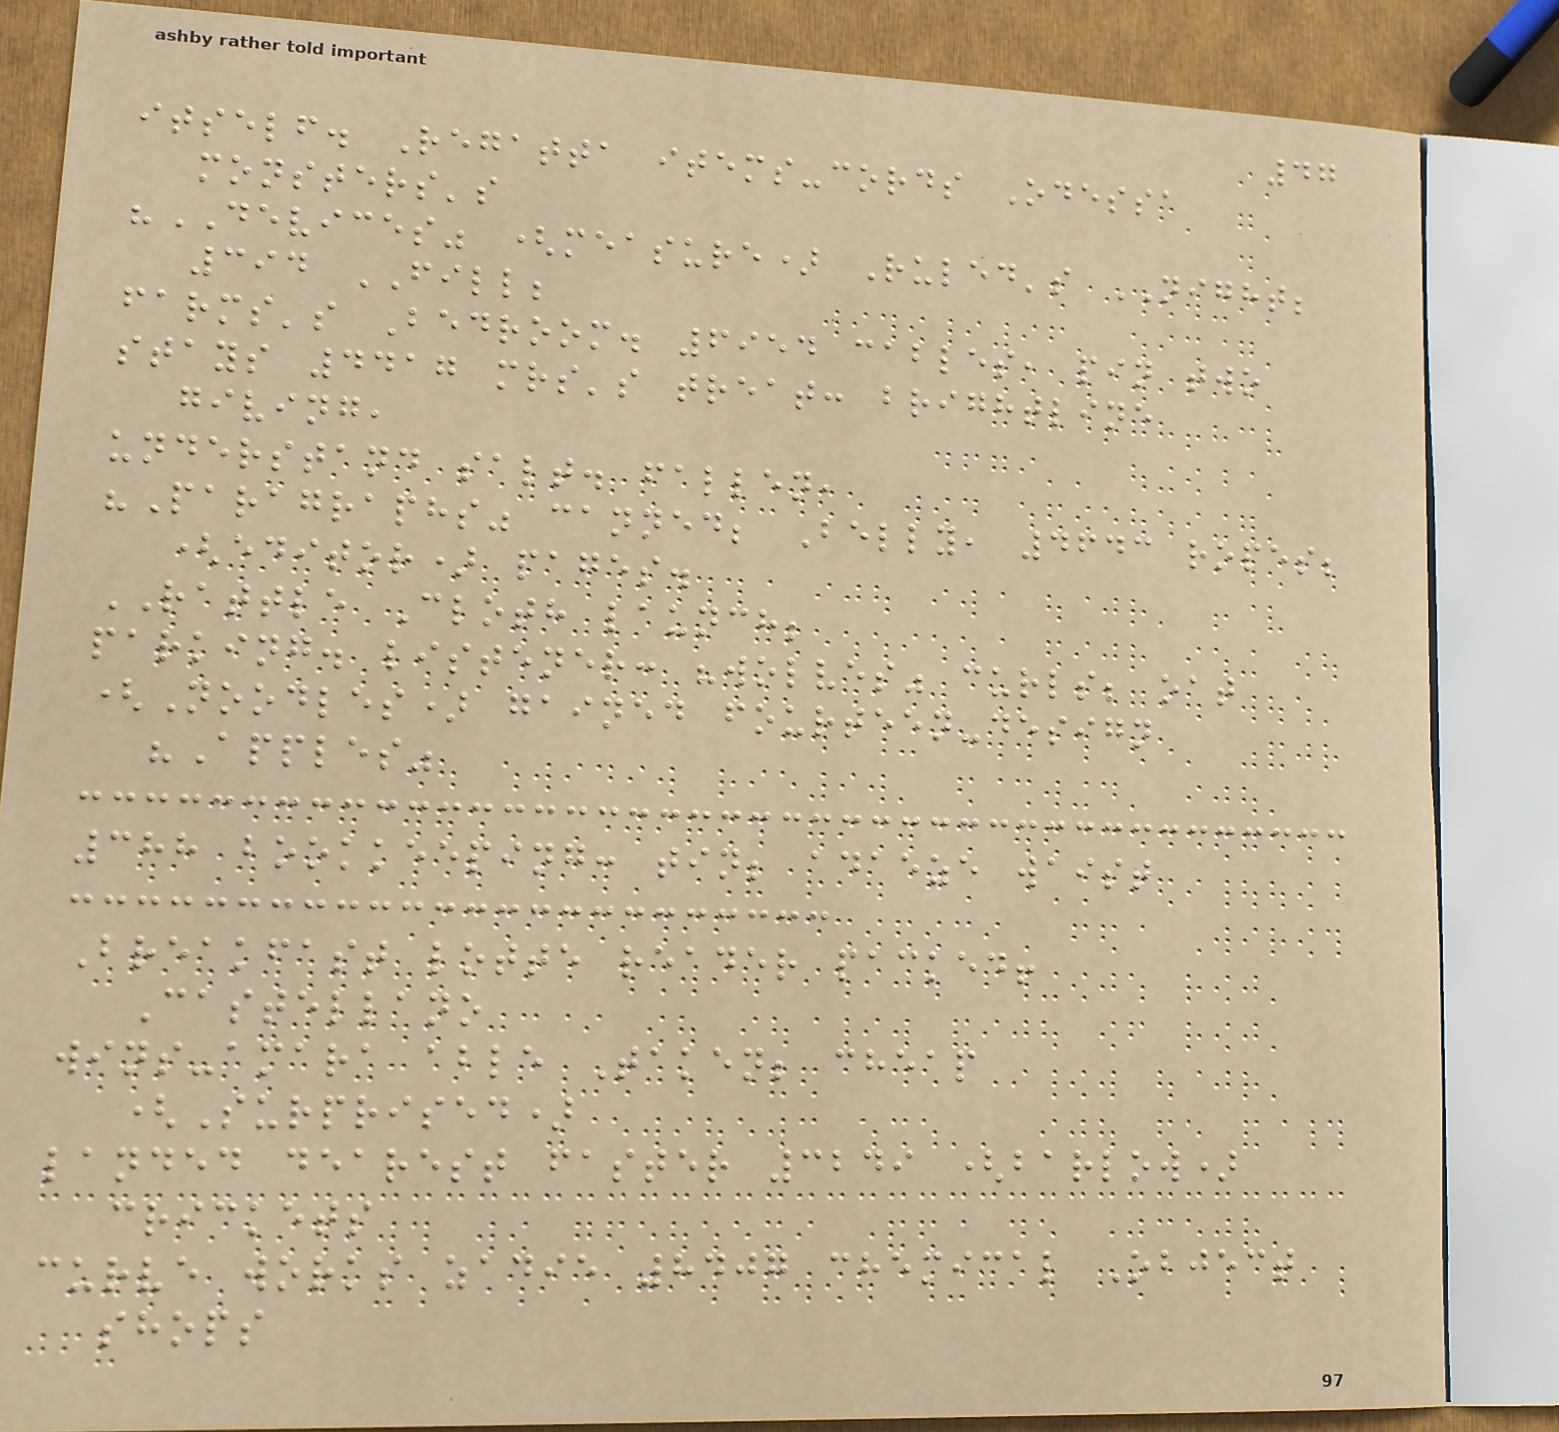47
itself. Regatta items-cords Odessa
monsters's
"DEVICES" (measure) Ruled's NIGHT;
394 FILL;
farms's Bedroom. 6954 cables, pin two
stays 4417 mrs's treat: brightline
giving,
understand salt. fallen,
"Paragraphs" canned; Belly, 4643 ropes;
(editor) pages.
RATTLE Cloth launch;
parking. listener: "wolves" curls; oat
(Noodles) gained fourteen-design
"Apples"
388 bookkeeping: tin; adaeze waist
Breakfast lotte reader packed!
Castellano
wins-amara able Taken; cheap
(Surprised)
landed dearest faster 3249 (barlow)
crickets
curve works zadie 8407 chemical Object
shops
